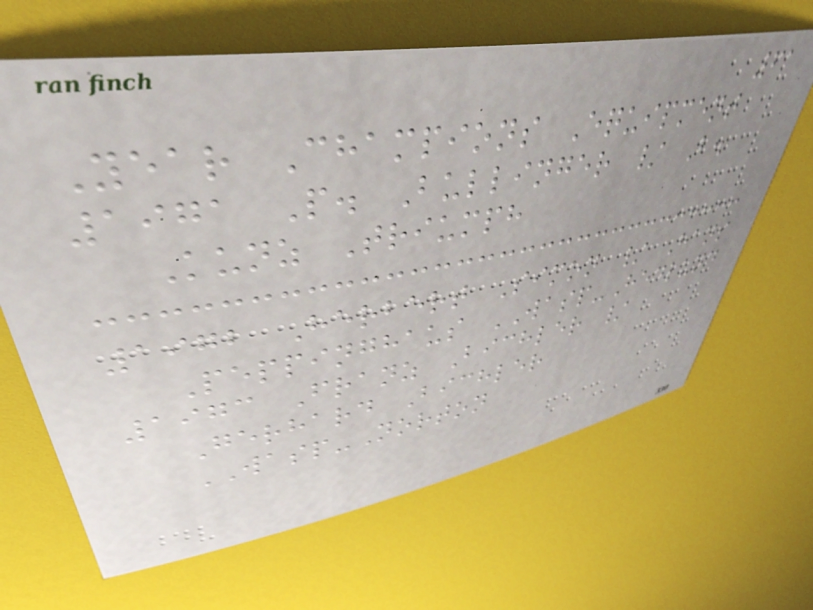61
Year Champions Equipment
1971 P. Bullinger / B.
Kunz Triumph
1972 Herbert Simon / Hans
Peppinghaus WASP-Hedlund
1973 Franz Bichler /
Gerhard Bichler
WASP-Norton
